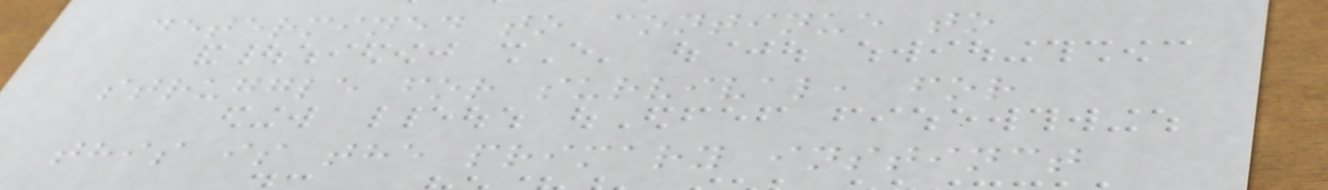determined to continue to
struggle for survival, for
this is the primary instinct
